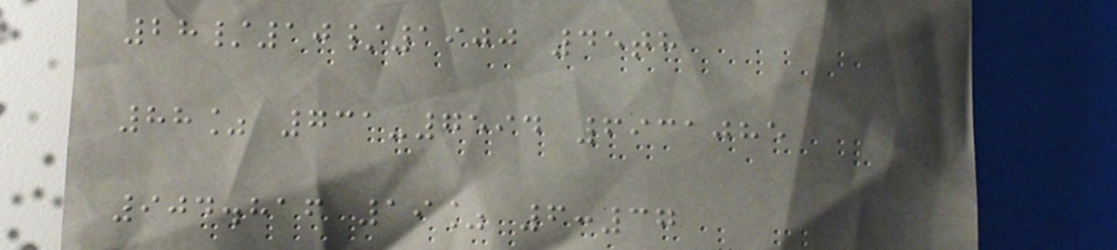28/10/1900 45th
88% 731-7594 6931085
904.816 19% 6:37
